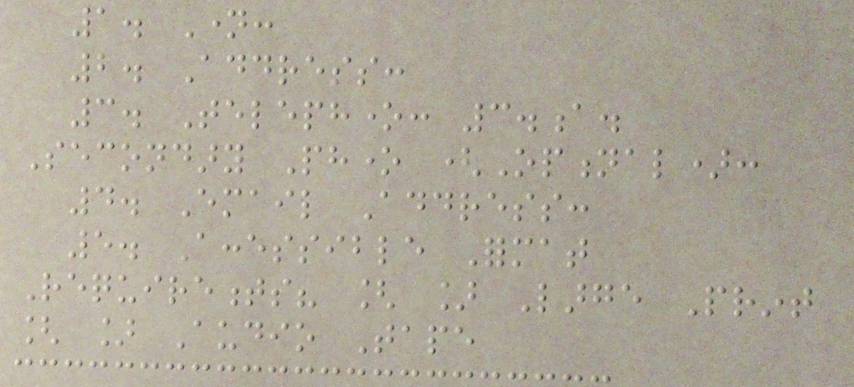1. Name:
2. Address:
3. Telephone: 3.a.
Secondary Phone (Optional):
4. Email Address:
5. Accessible Format
Requirements? [ ] Large Print
[ ] Audio Tape
